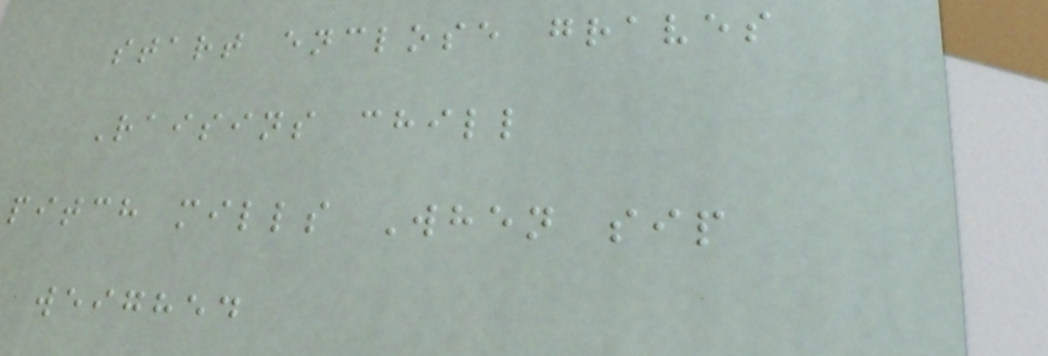start enclose graves
Raisins chill
pitch mills When sip
weighed
